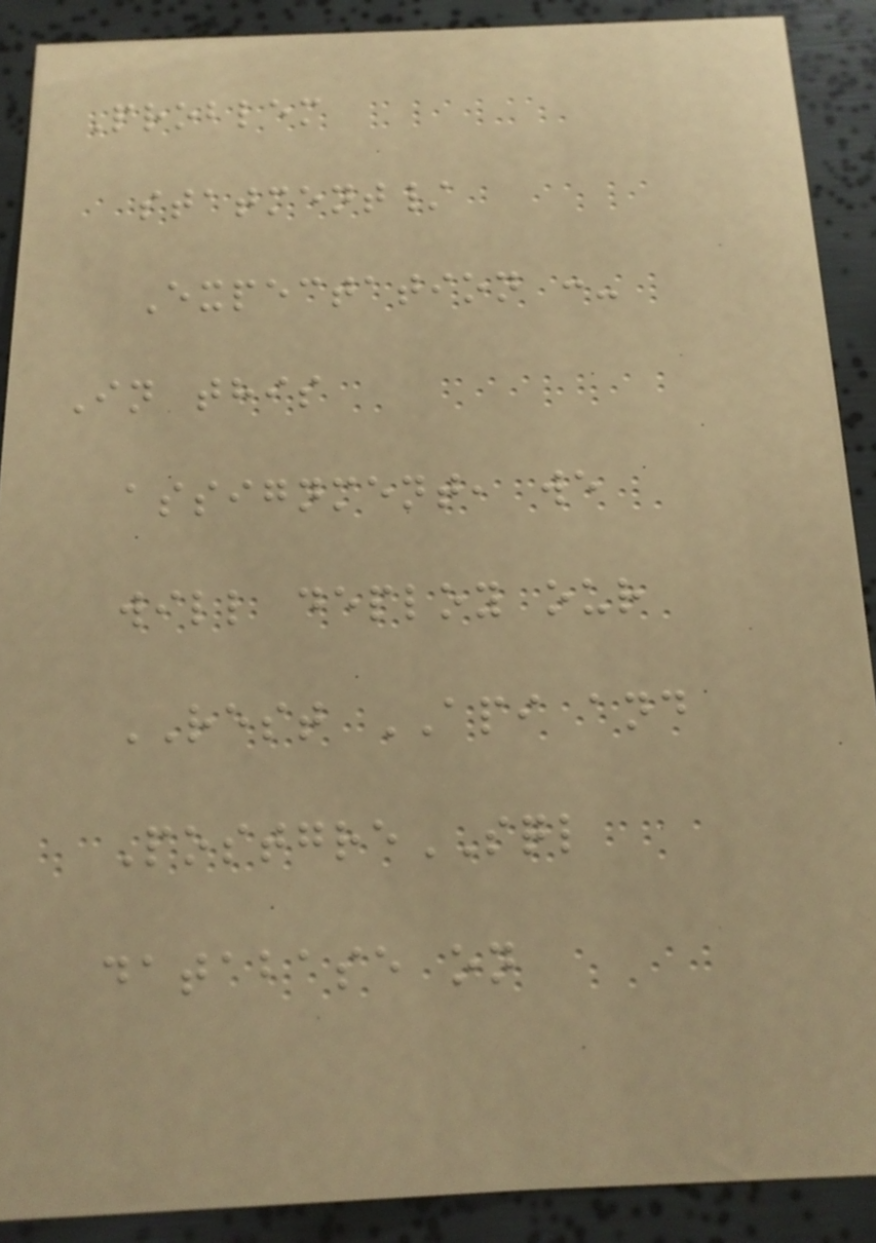Problem
statment/
Expectation :-
In this
assignment, we
will deploy our
REST API and
PostgreSQL
database on
